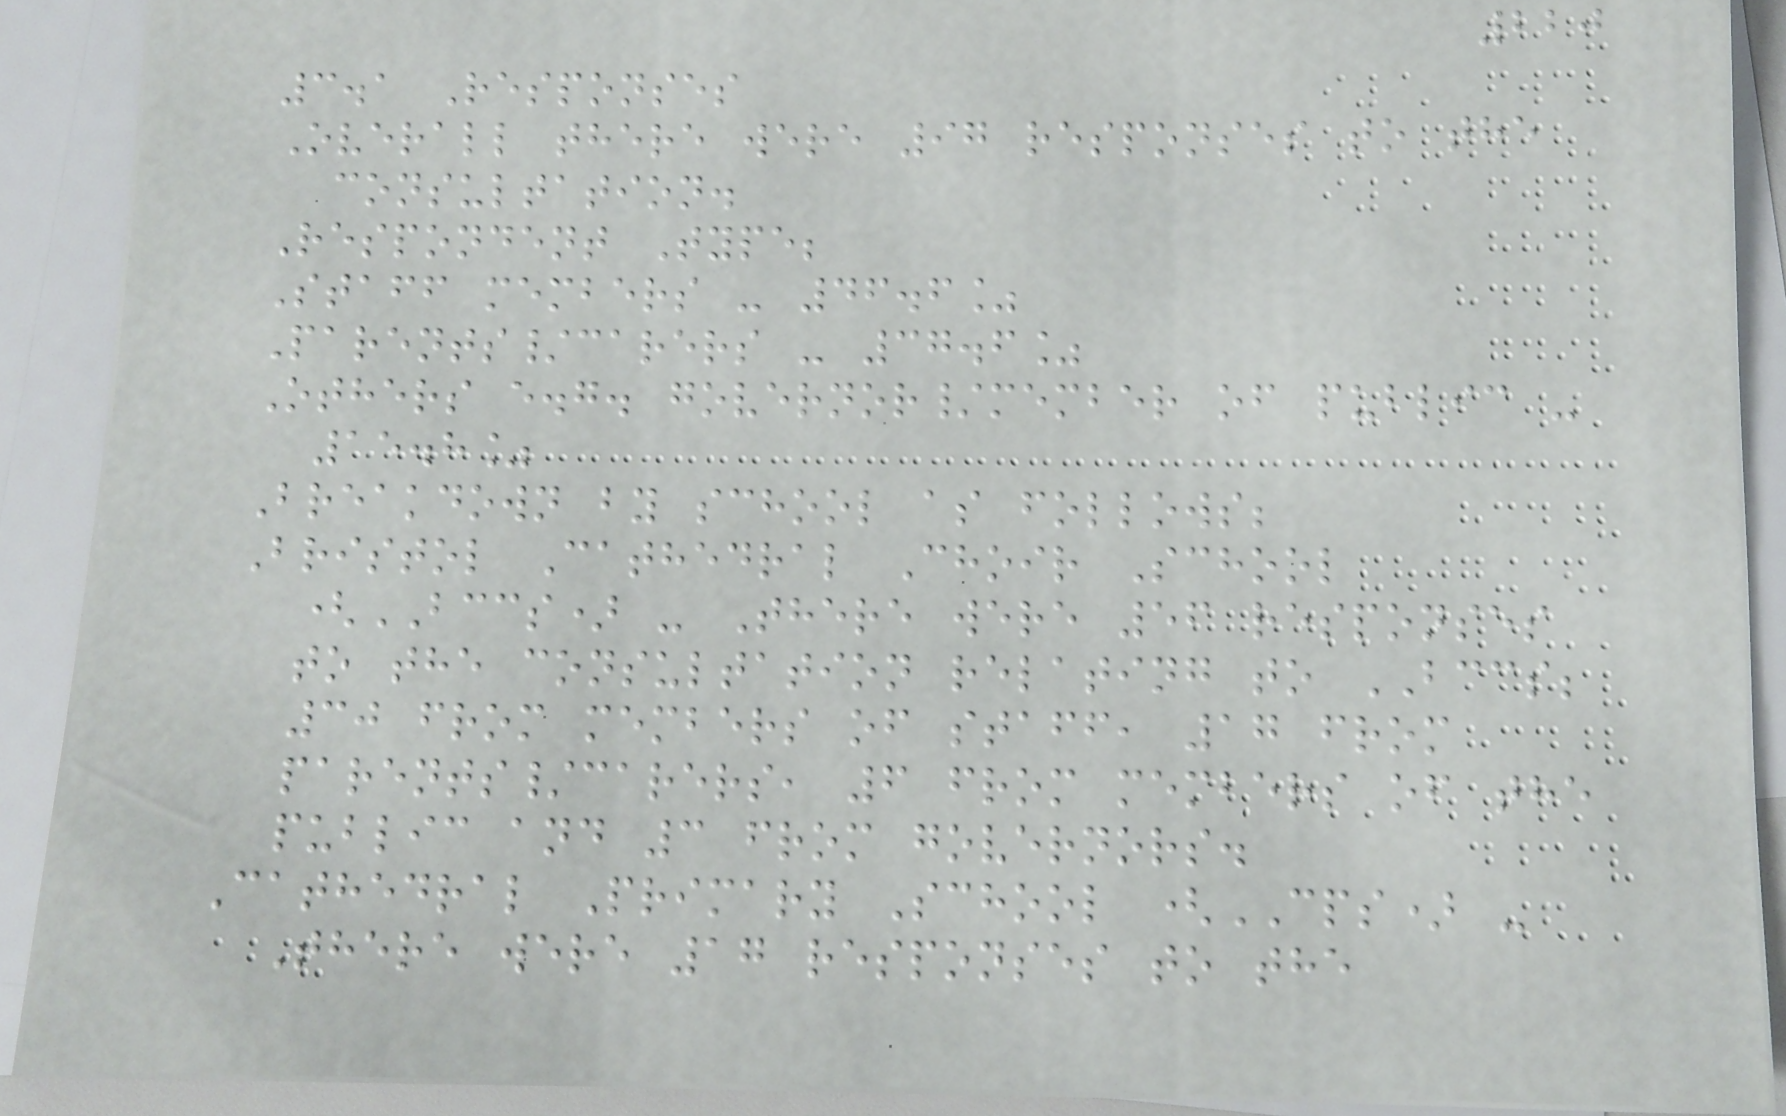220
3.1 Responses
Overall there were 97 responses to the
consultation.
Respondent Type;
Staff members - 46.6%
Parents/carers - 37.6%
Others e.g. governor/member of public -
15.8%
Breakdown by school as follows;
Bristol Cathedral Choir School
(BCCS) - There were 56 responses
to the consultation relating to BCCS;
30 from members of staff, 17 from
parents/carers, 6 from members of the
public and 3 from governors.
Cathedral Primary School (CPS) -
There were 17 responses to the
